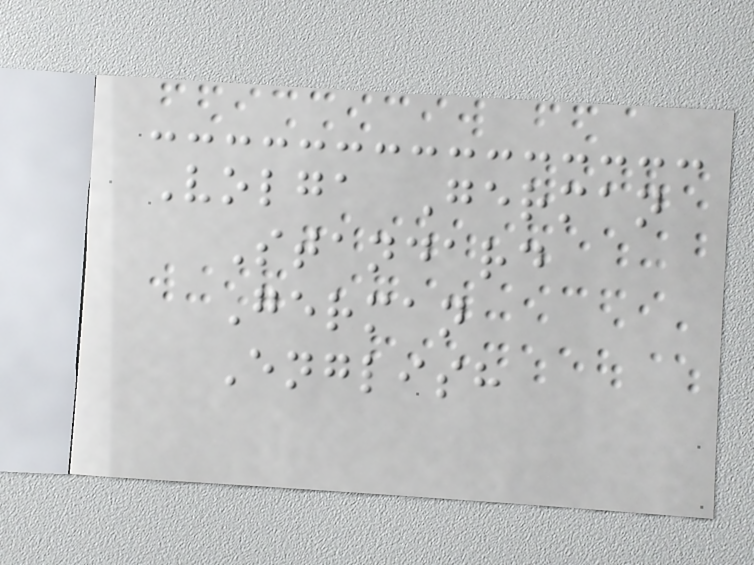Volga German
Standard
German
English
